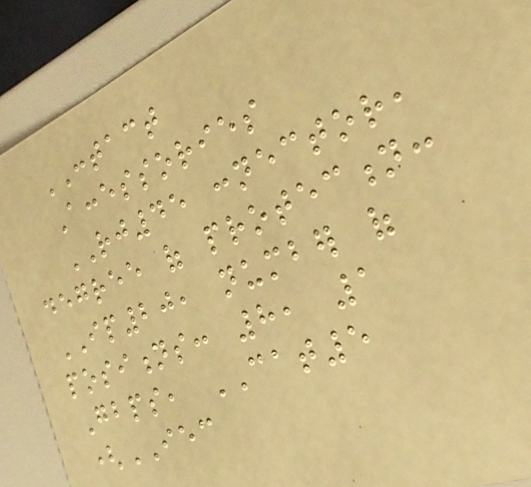CONTACT
Accessories
RJ45 connector,
degree of protection:
IP20, number of
positions: 8, 1
Gbps, CAT5
(IEC
